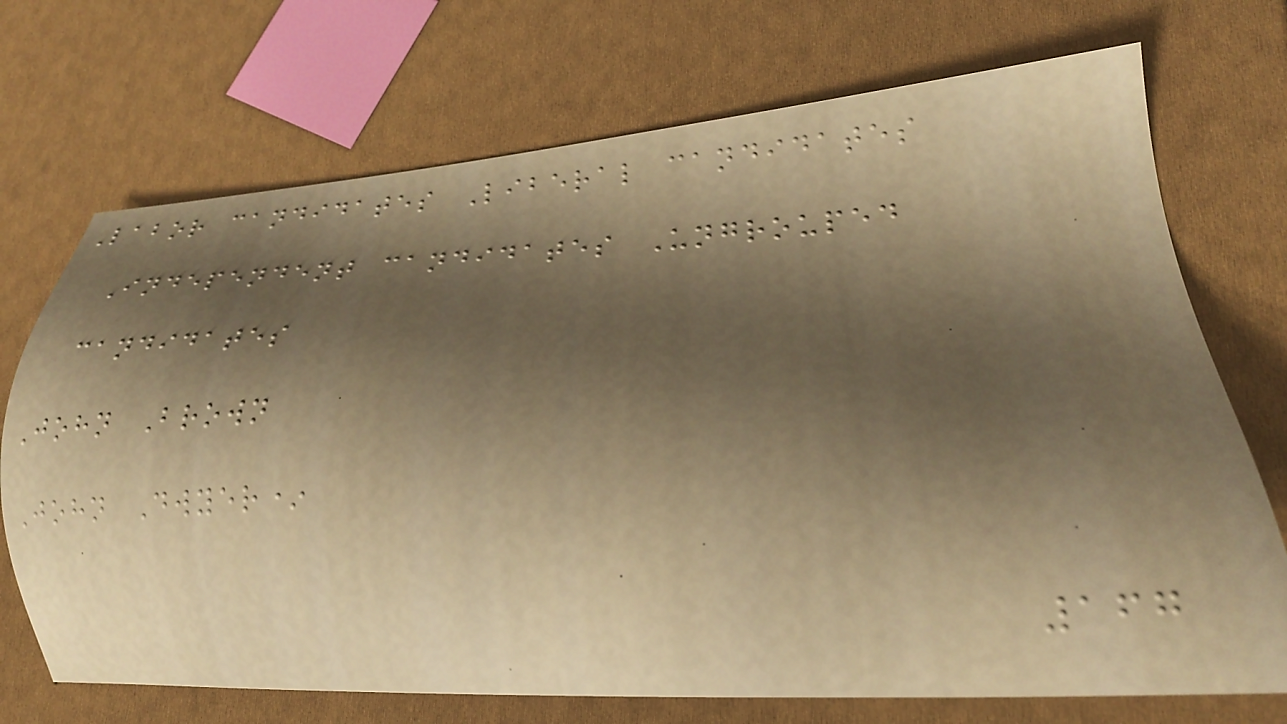Labor candidates Liberal candidates
Independent candidates Ungrouped
candidates
John Brown
John Dwyer*
167
